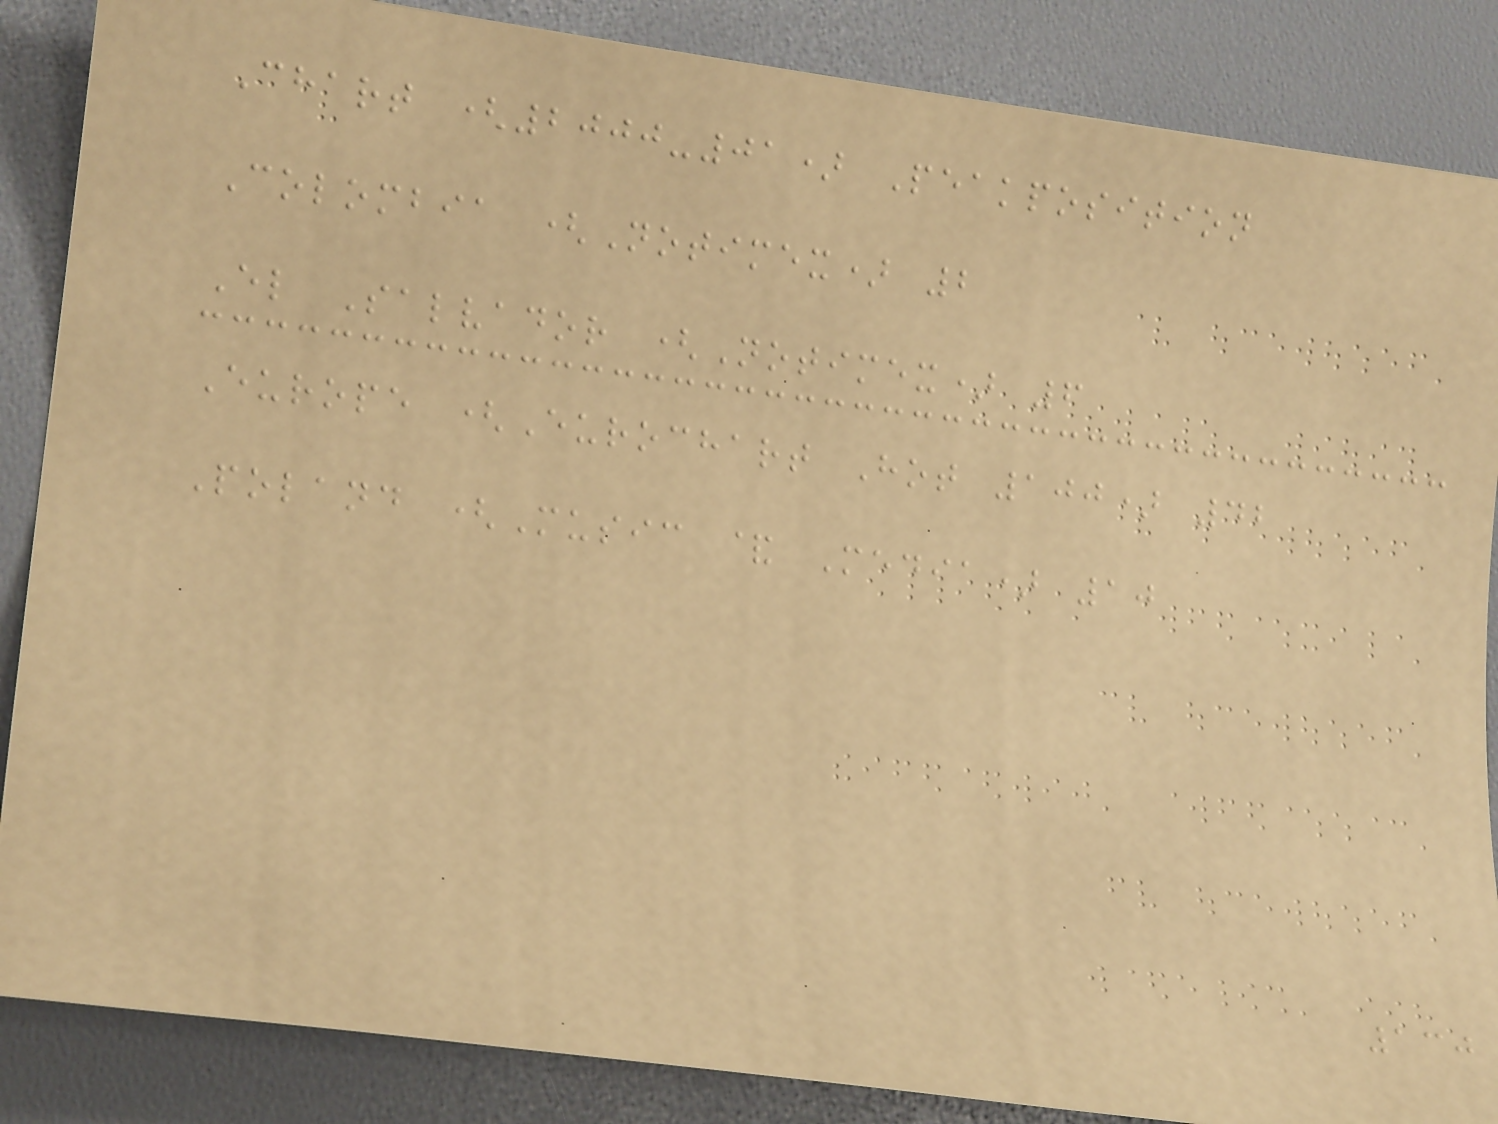Chart (2000-01) Peakposition
Colombia (Notimex) 2
El Salvador (Notimex) 6
Europe (Eurochart Hot 100) 42
Poland (Music & Media) 10
130
